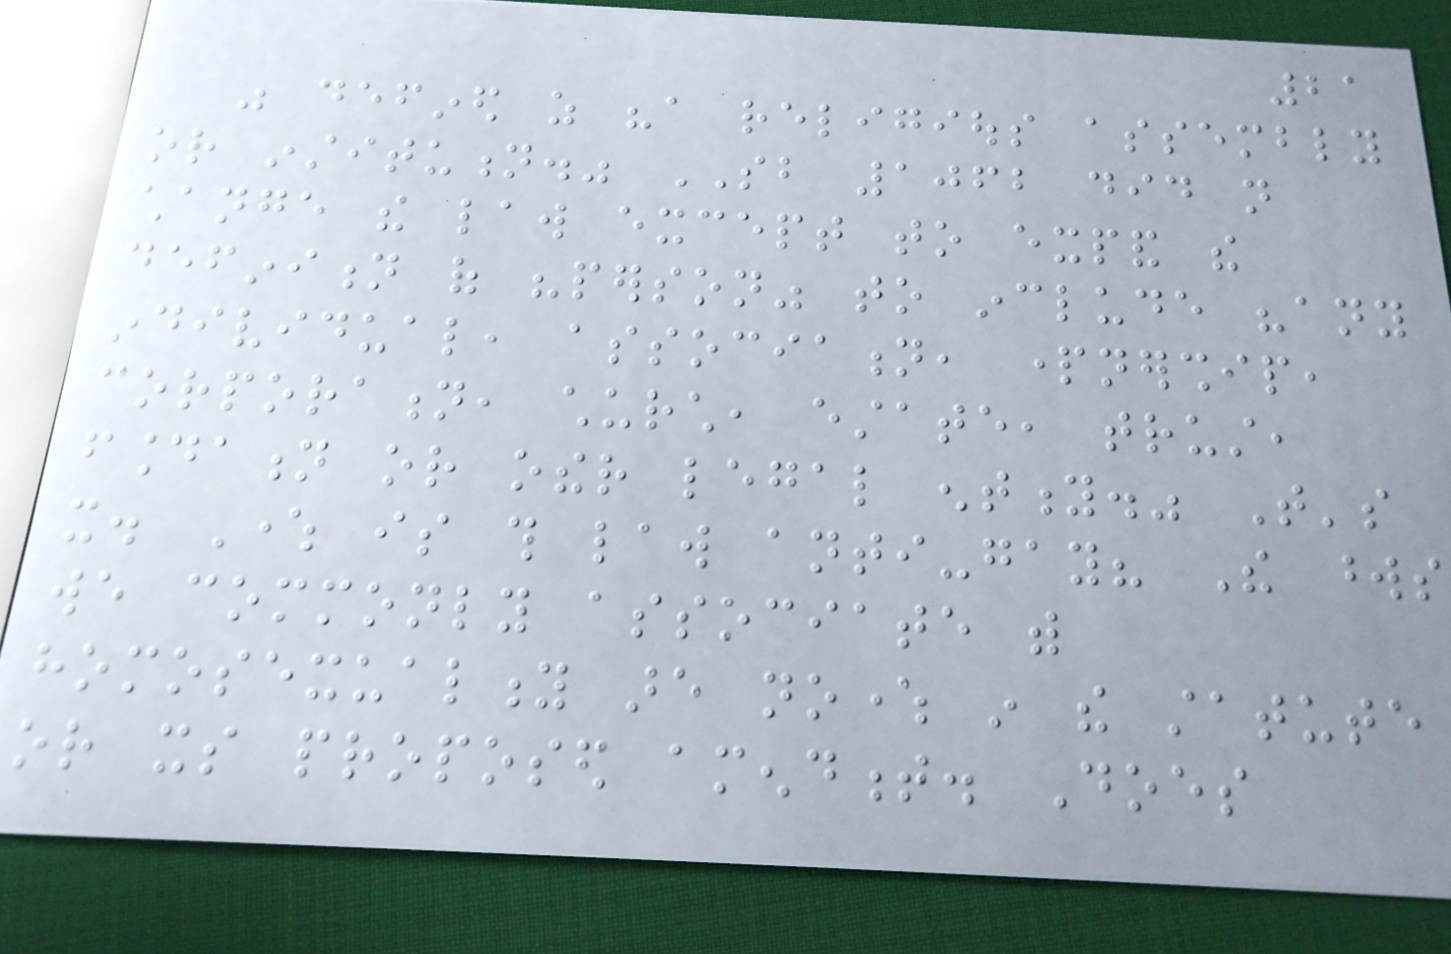21
was defined as "a religious assembly
or institution." SB 1062 did not
change the law except to expand the
definition of "person" to include "any
individual, association, partnership,
corporation, church, estate, trust,
foundation or other legal entity." That's
it. Where is this law anti-gay? The words
we commonly associate with
homosexuality are nowhere in the statute
or its proposed amendment. Does
